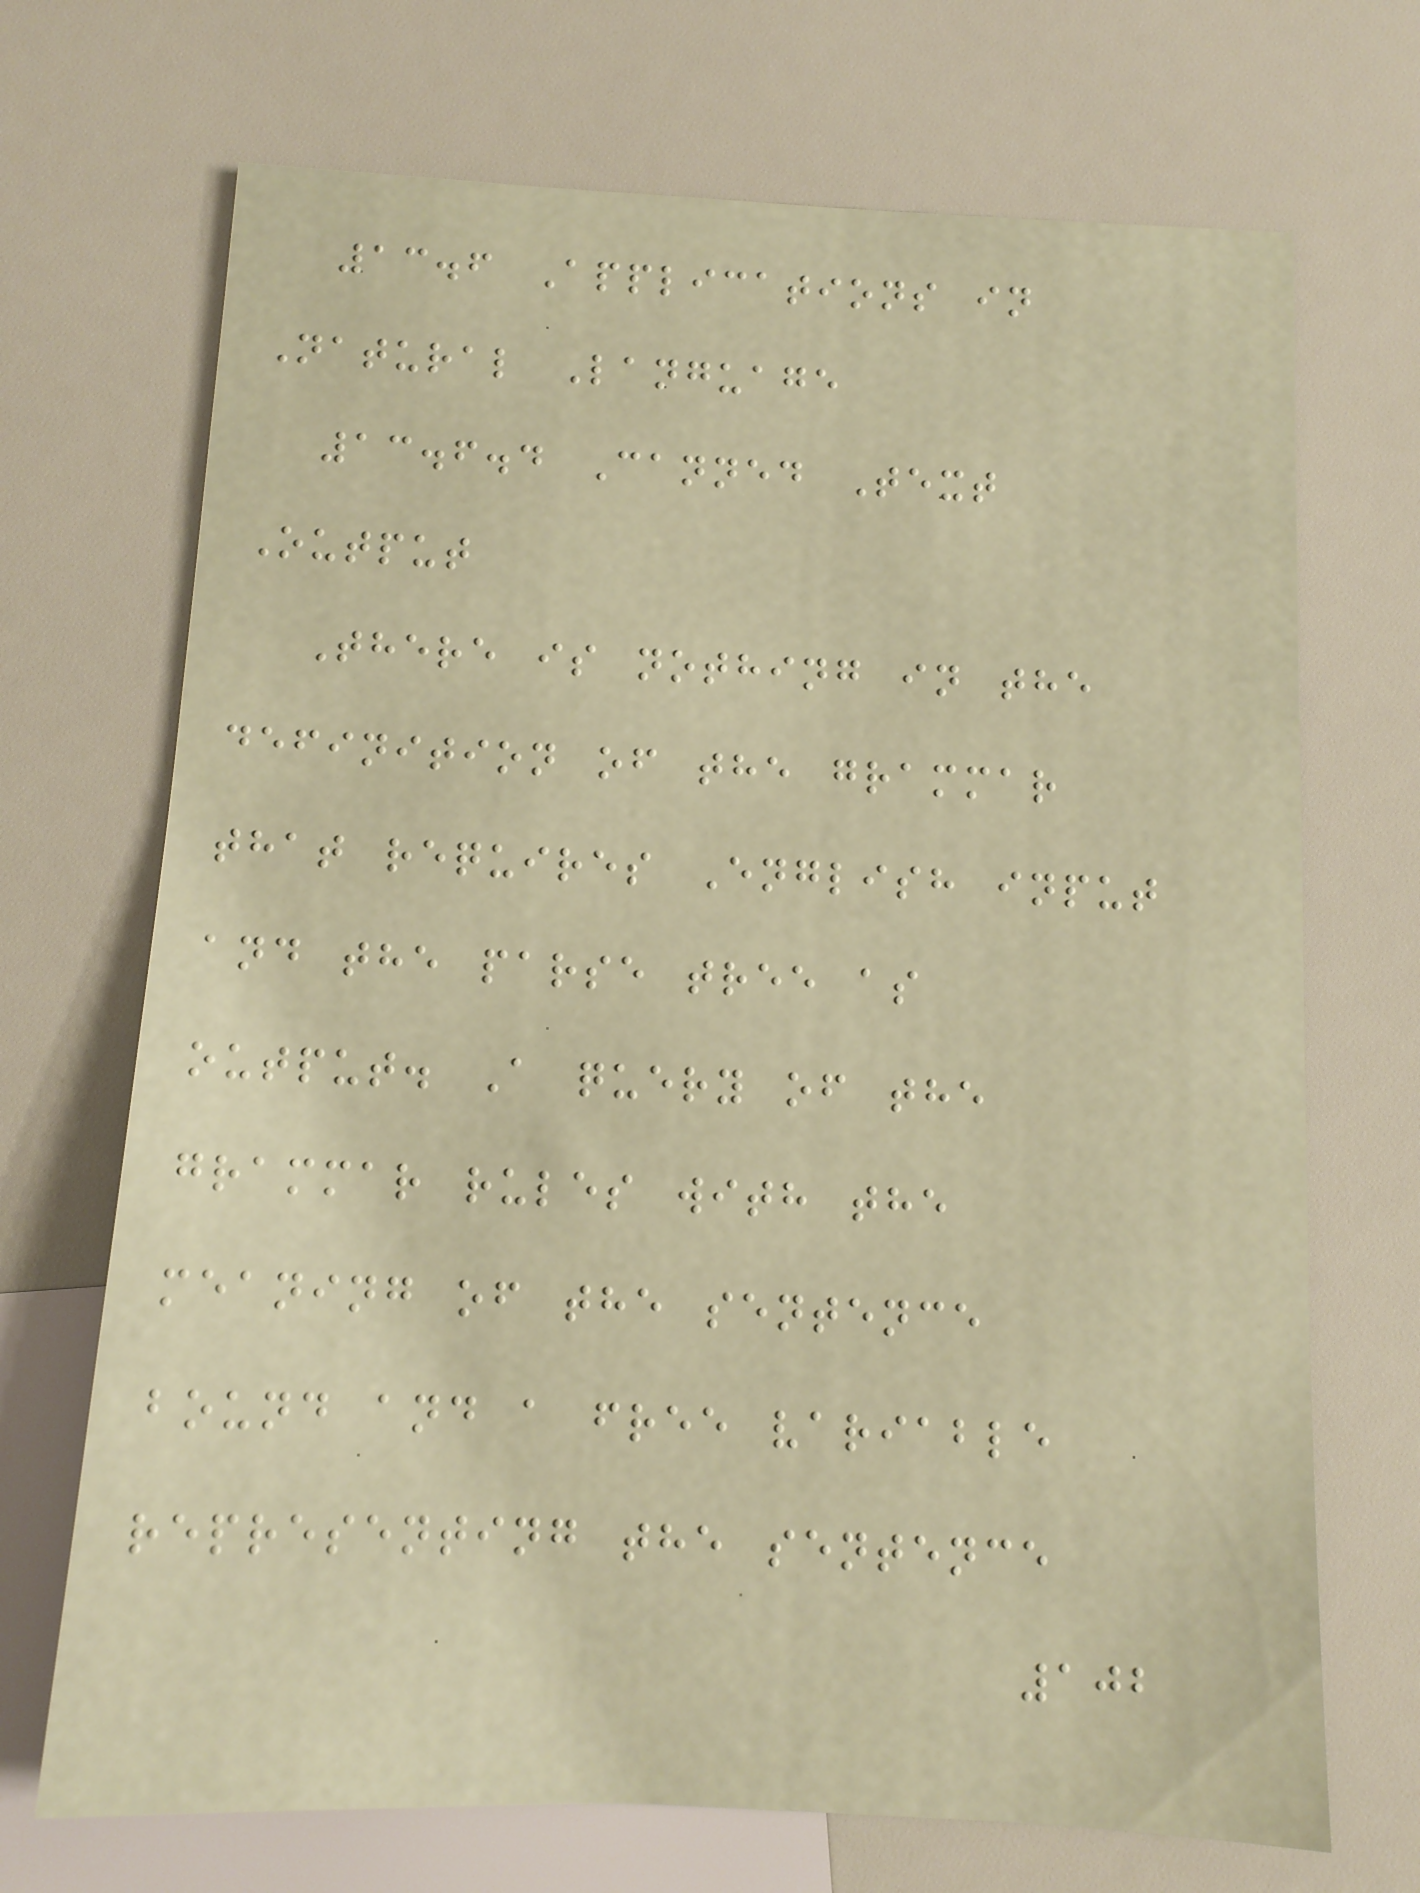13.6 Applications in
Natural Language
13.6.4 Canned Text
Output
There is nothing in the
definition of the grammar
that requires English input
and the parse tree as
output. A query of the
grammar rules with the
meaning of the sentence
bound and a free variable
representing the sentence
102
